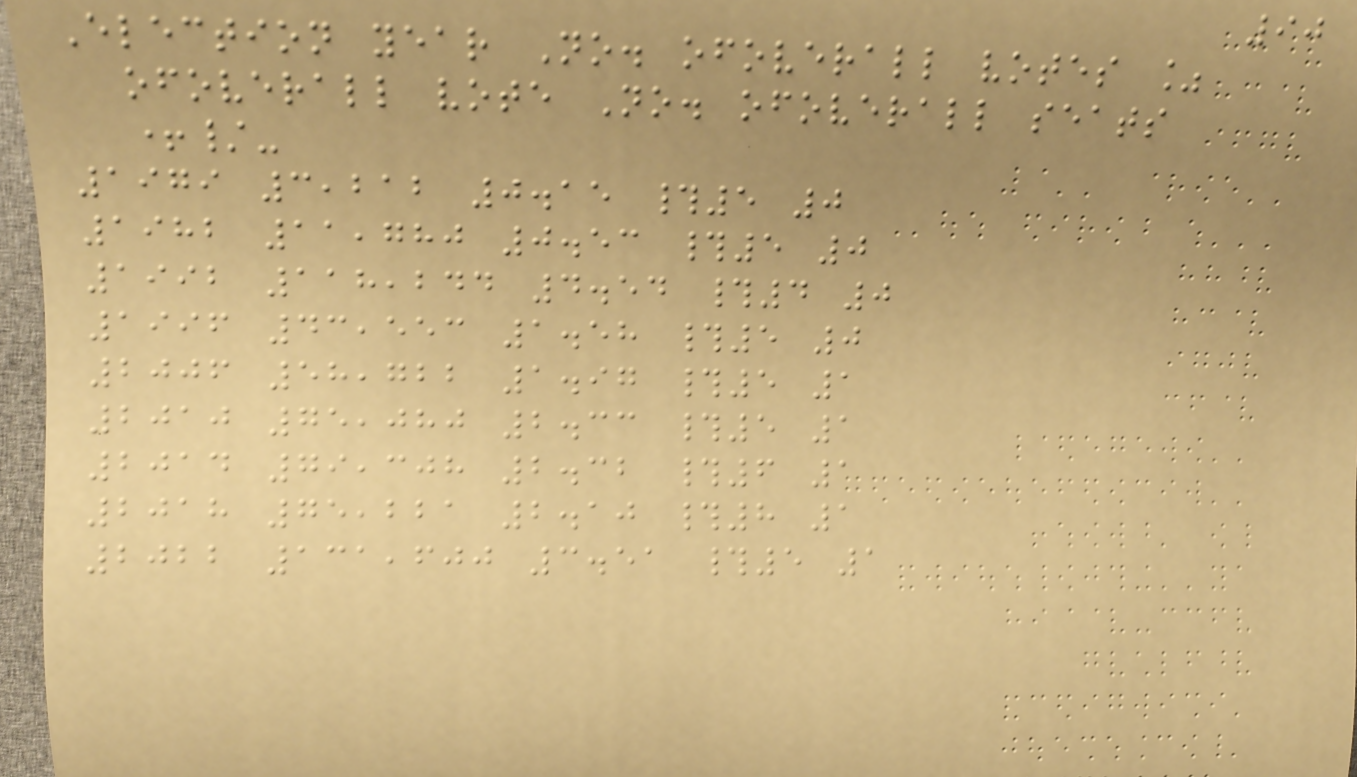90
Election year No. ofoverall votes %
ofoverall vote No. ofoverall seats
+/-
1979 3,212 0.15 #5 0
1982 11,780 0.53 #5 0
1992 118,244 4.54 #4 0
1996 43,553 1.58 #5 0
2006 58,722 1.97 #5 1
2010 75,080 2.33 #5 1
2014 79,308 2.32 #6 1
2018 75,221 2.10 #8 1
2022 131,600 3.51 #5 1
